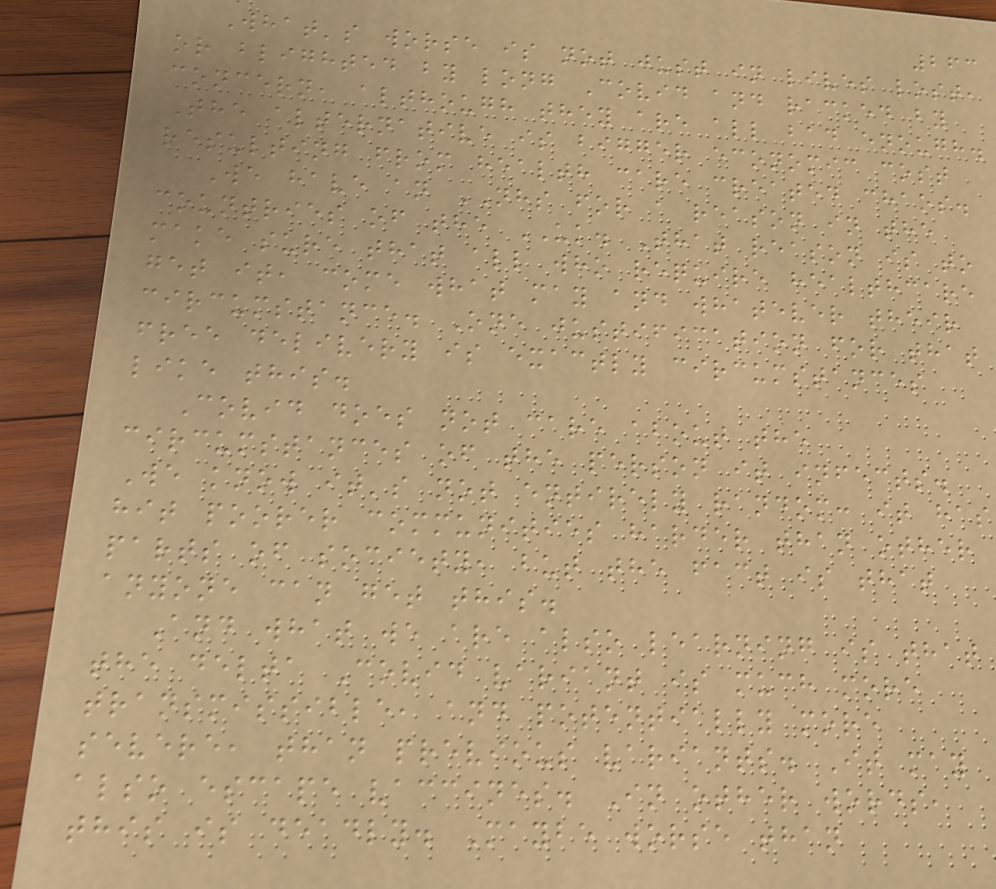263
What's worse is not just in lives lost,
or blighted by long Covid and racked by
concern, although they are all bad enough.
The alternative is bigger economic cost
resulting from health care created chaos.
We have an NHS for a reason in the
countries of the UK. That reason is to
make sure that all who require healthcare
get it, come what may and whatever their
circumstance. One justification for that
free delivery is exactly circumstances
like this.
Covid does not care about the
circumstances of the person it infects.
We know it's not entirely random: it has
hit poorer communities harder than other
parts of society, but the fact is that
anyone can get this.
And what we are also learning is that
the delta Covid variant is much more
transmissible, and potentially more
severe, than previous variants. It may
also escape vaccines. In other words,
this is deadly. Maybe worse than
